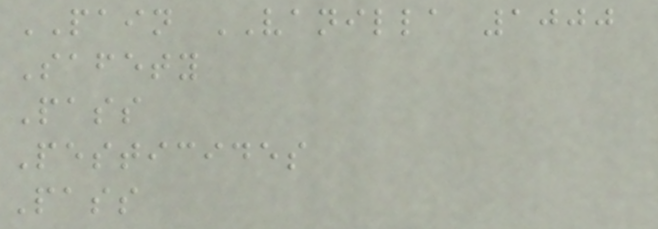PAIN VANILLA 1000
Safety
Pass
Pesticides
Pass
